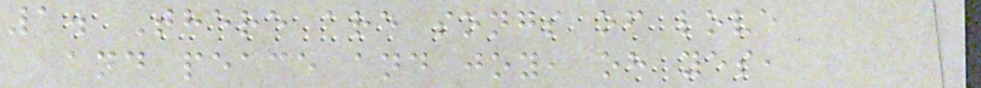1. There are songs of love
and peace and joy, oh yes,
